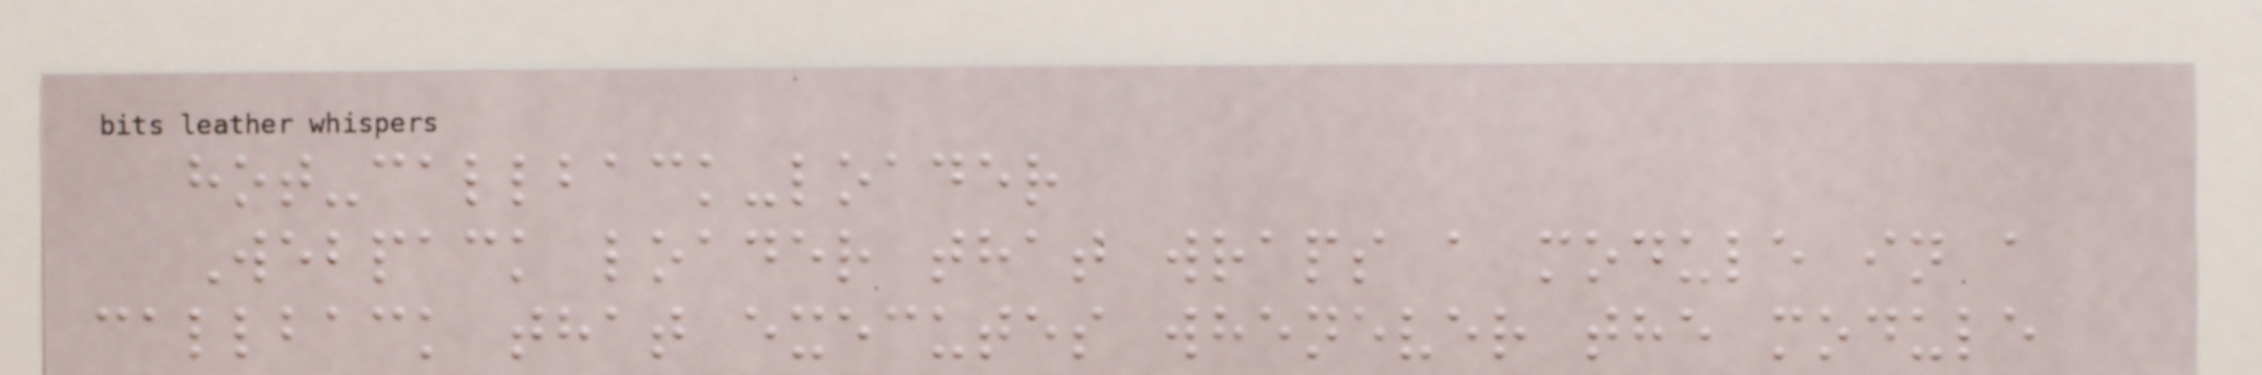hot-callback-loader
Webpack loader that wraps a module in a
callback that executes whenever the module
